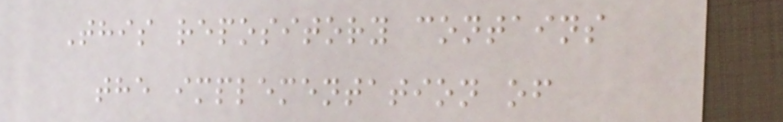This repository contains
the implementation of
